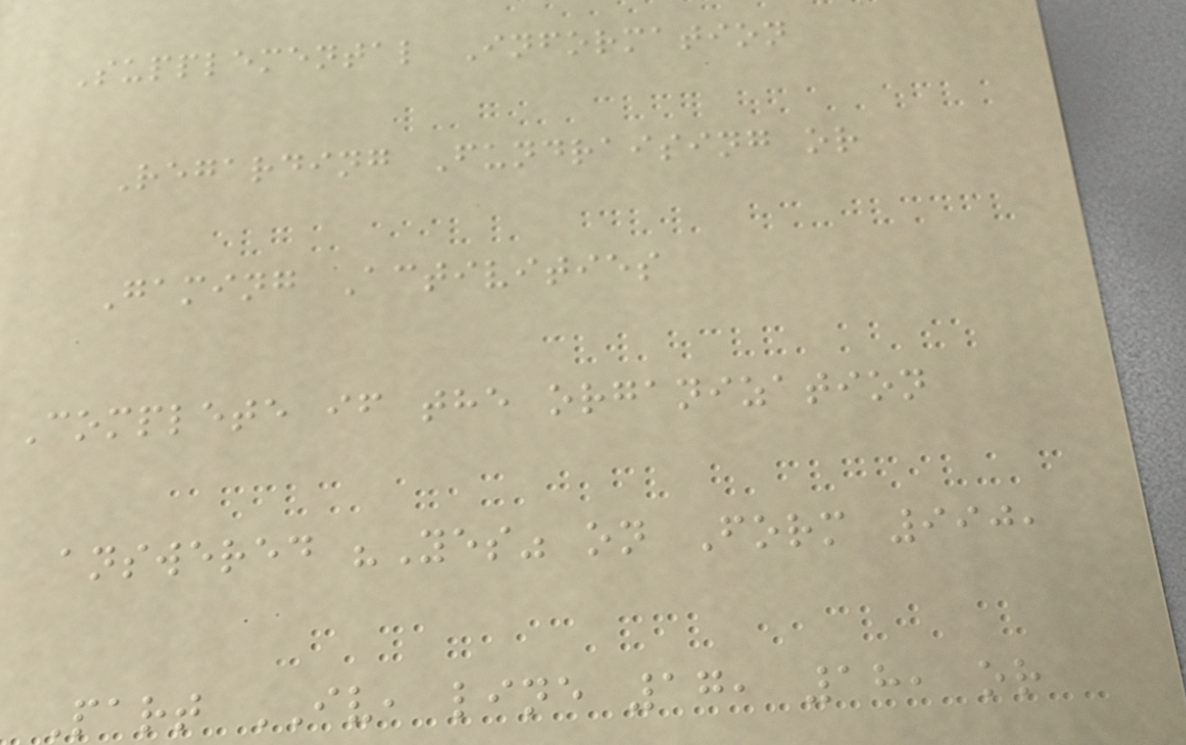Supplemental Information
Regarding Fundraising or
Gaming Activities
Complete if the organization
answered "Yes" on Form 990,
Part IV, line 17, 18, or
